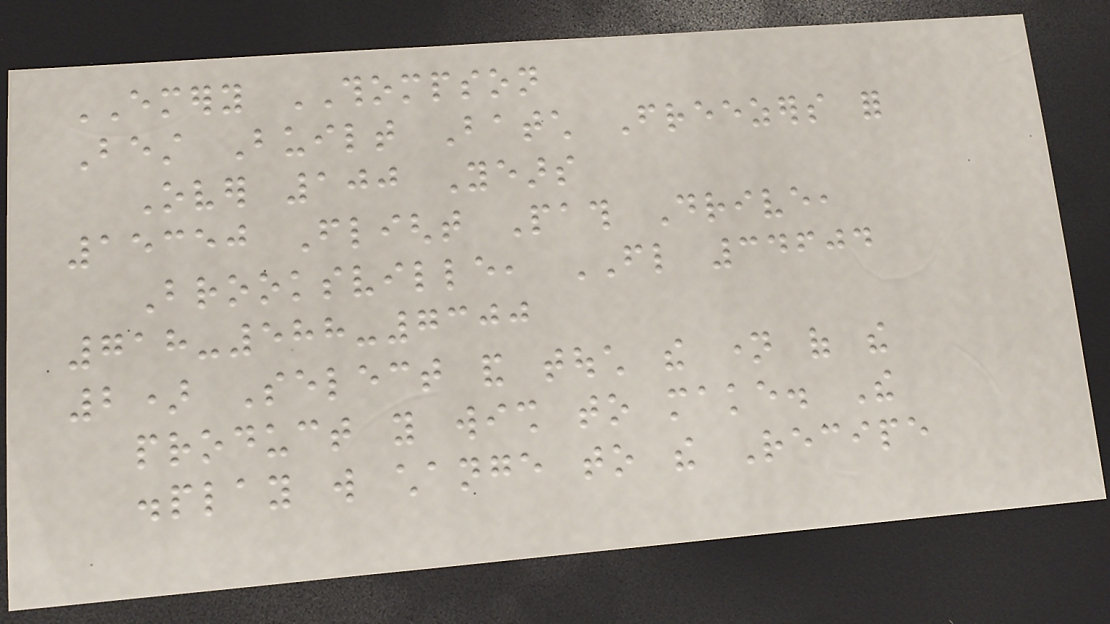EMERY THOMPSON
Best Built Batch Freezers for
Over 100 Years
15350 Flight Path Drive,
Brooksville, FL 34604
718-588-7300
2) Select and touch the name of the
product you wish to make. The
display will change to the Recipe
